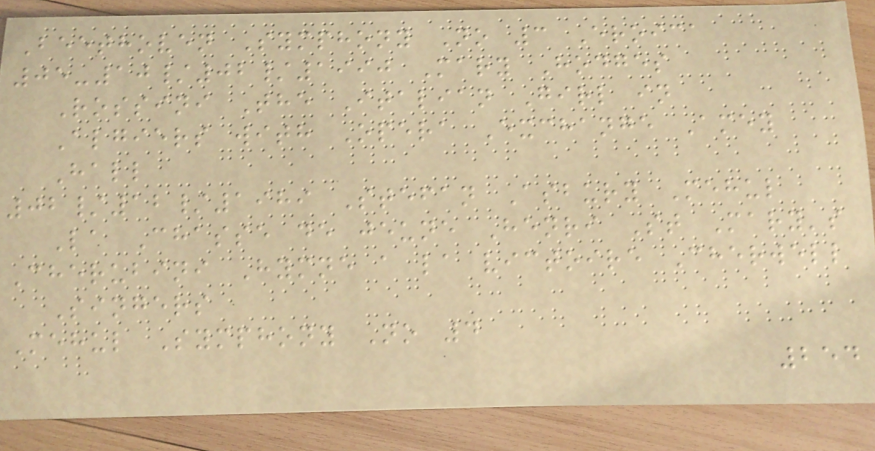Beethoven Symphony No 3 Eroica
05-10/02/1990 Mary Hodges
Rossini The Italian Girl in
Algiers with Opera Exchange Amey
Hall
02/12/1989 Stefan Asbury Mehul
La Chasse de jeune Henri St Mary's
Cherubini Hymne a la victoire Cherwell
Singers
Mehul Symphony No 4
254
